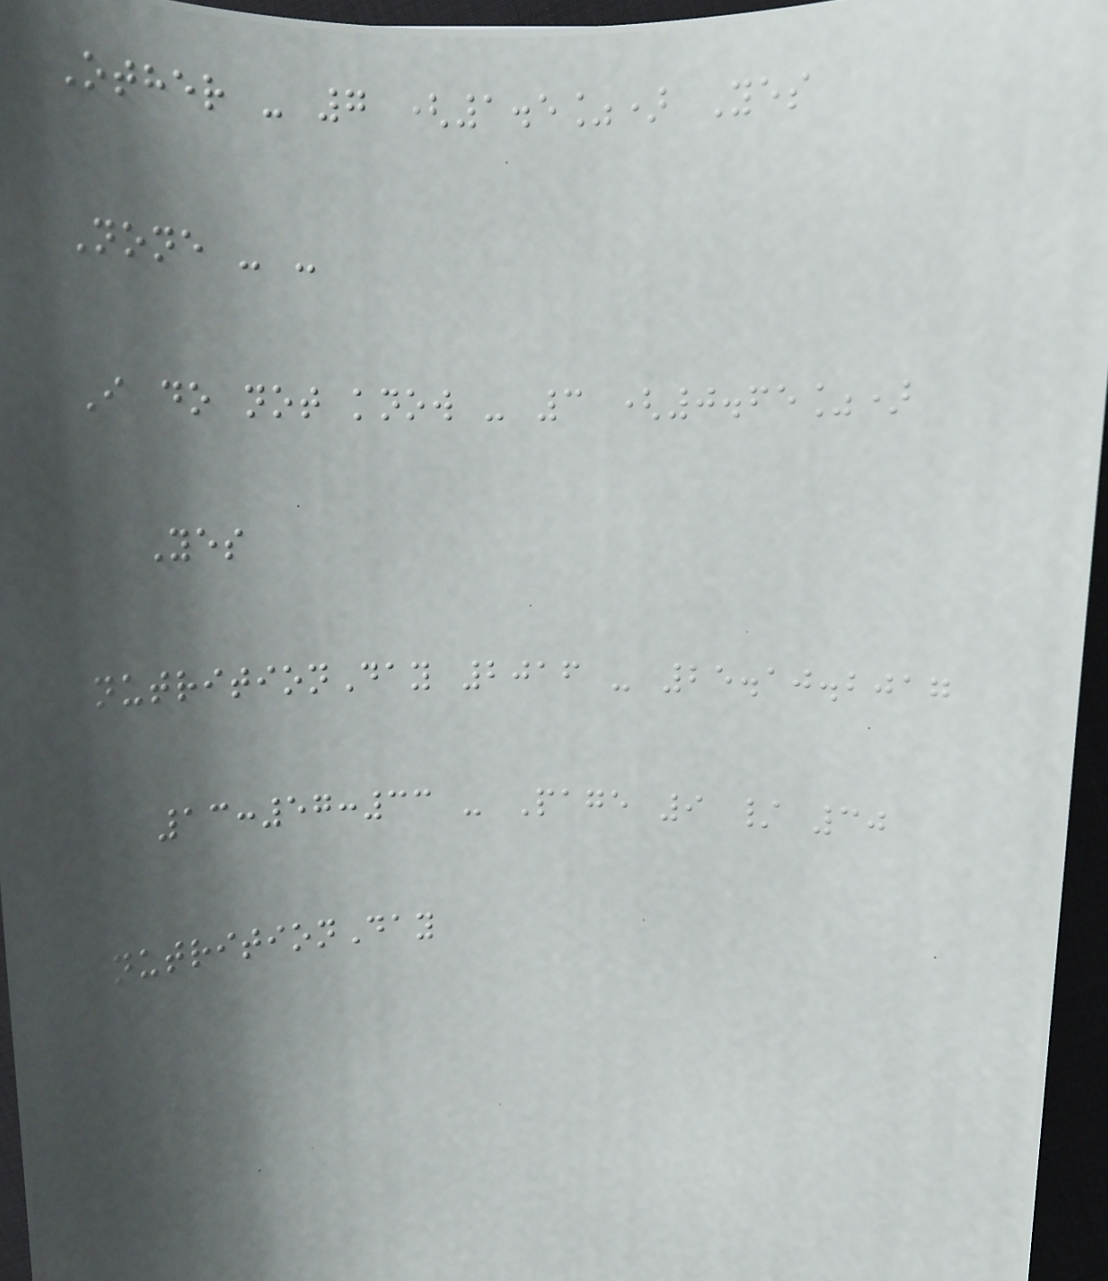Other - 7 (1.5%) Yes
None - -
I do not know - 3 (0.65%)
Yes
nutritionDay 2016 - 25.10.2017
13:57:33 - Page 9 / 30
nutritionDay
